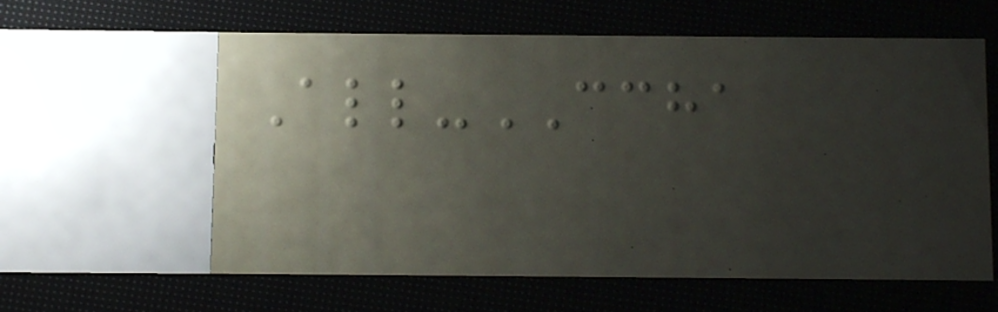All-CCHA
